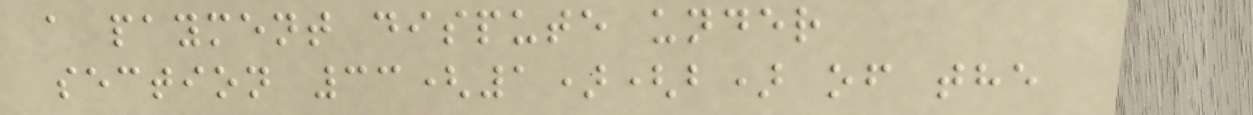a payment dispute under
section 33(1)(b) of the
